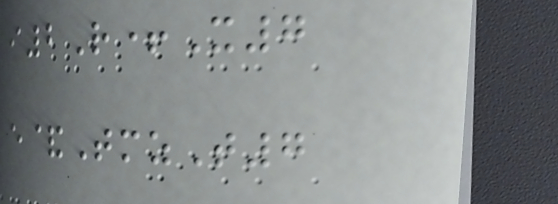i2R+X7
e&TmzT7
